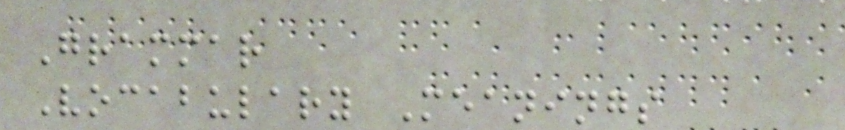Grammar
Vocabulary Meanings
